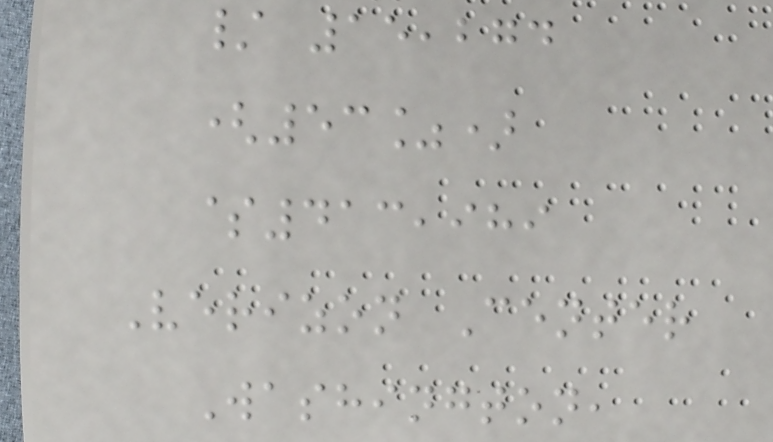/ 15,274
(53%)
$413,989
Verizon Center
Washington,
